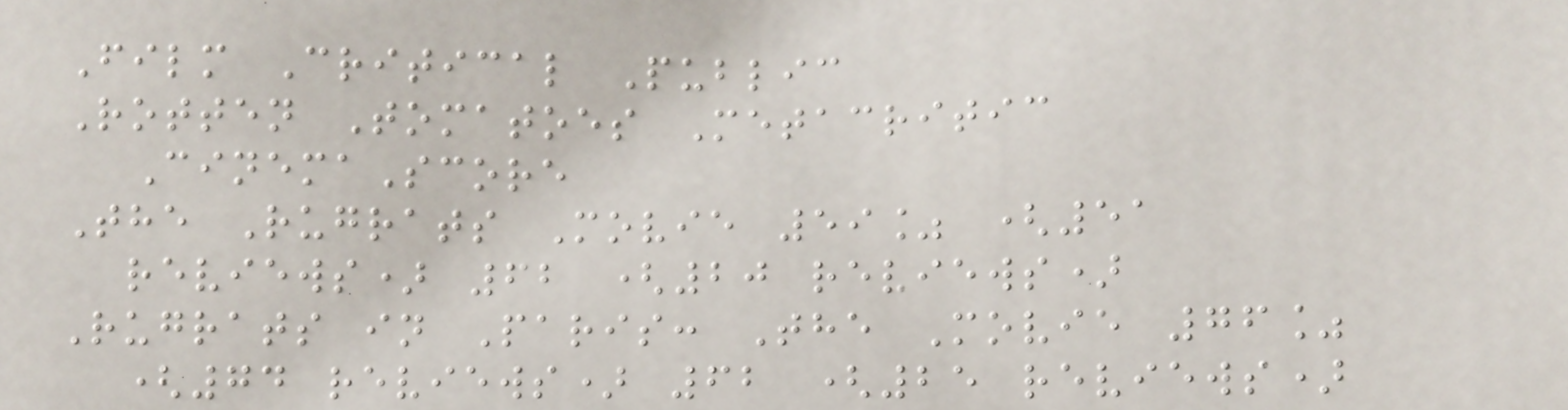Film Critical Public
Rotten Tomatoes Metacritic
CinemaScore
The Rugrats Movie 59% (51
reviews) 62 (20 reviews)
Rugrats in Paris: The Movie 76%
(74 reviews) 62 (25 reviews)
